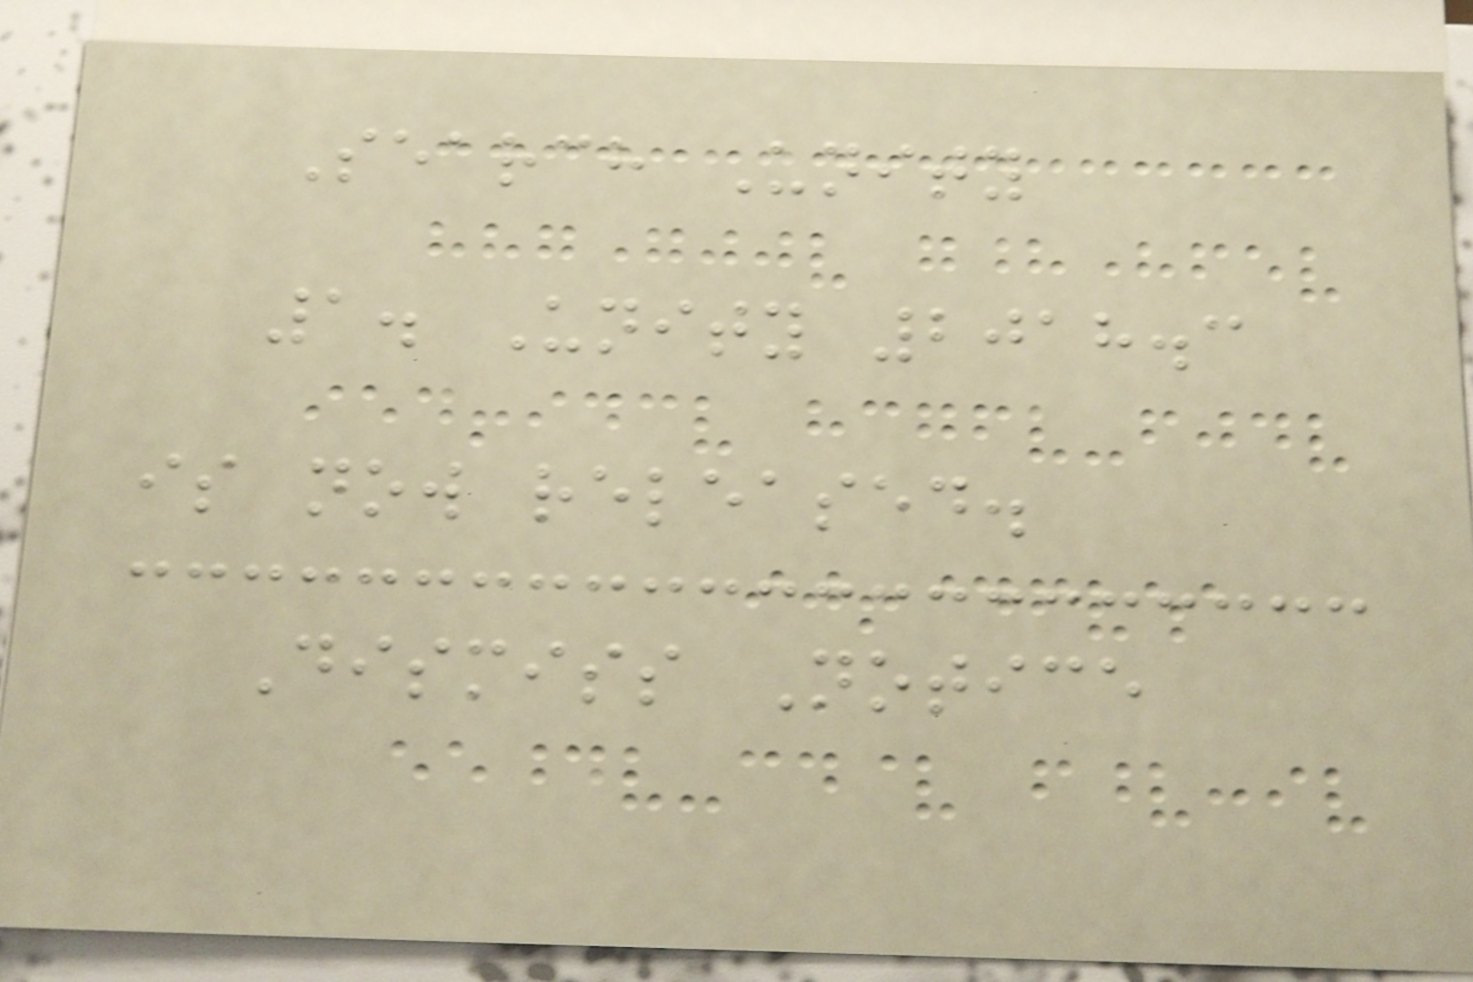Search Unity
1. Unity 2018.3
is now released.
Dismiss Notice
